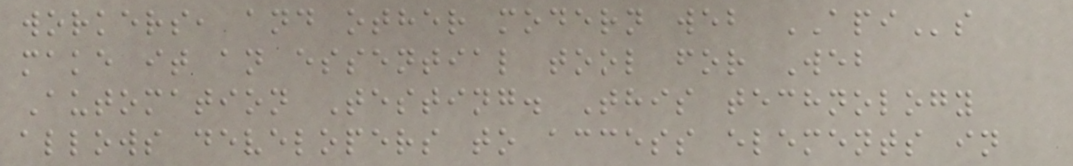workers, and other modern web APIs
make it an essential tool for Web
Automation Testing. This technology
allows developers to access elements in
